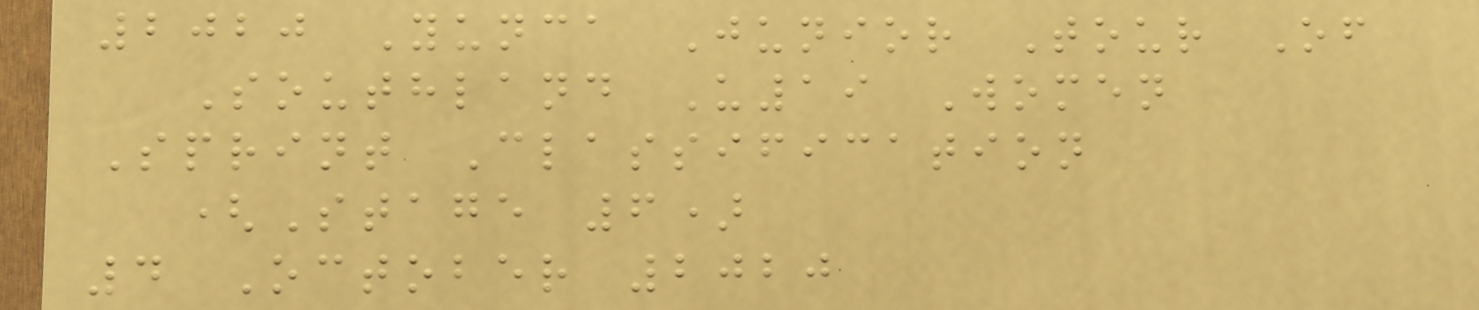2020 Yunca Junior Tour Of
Southland U19 Women
Sprint Classification
(Stage 6)
4 October 2020
